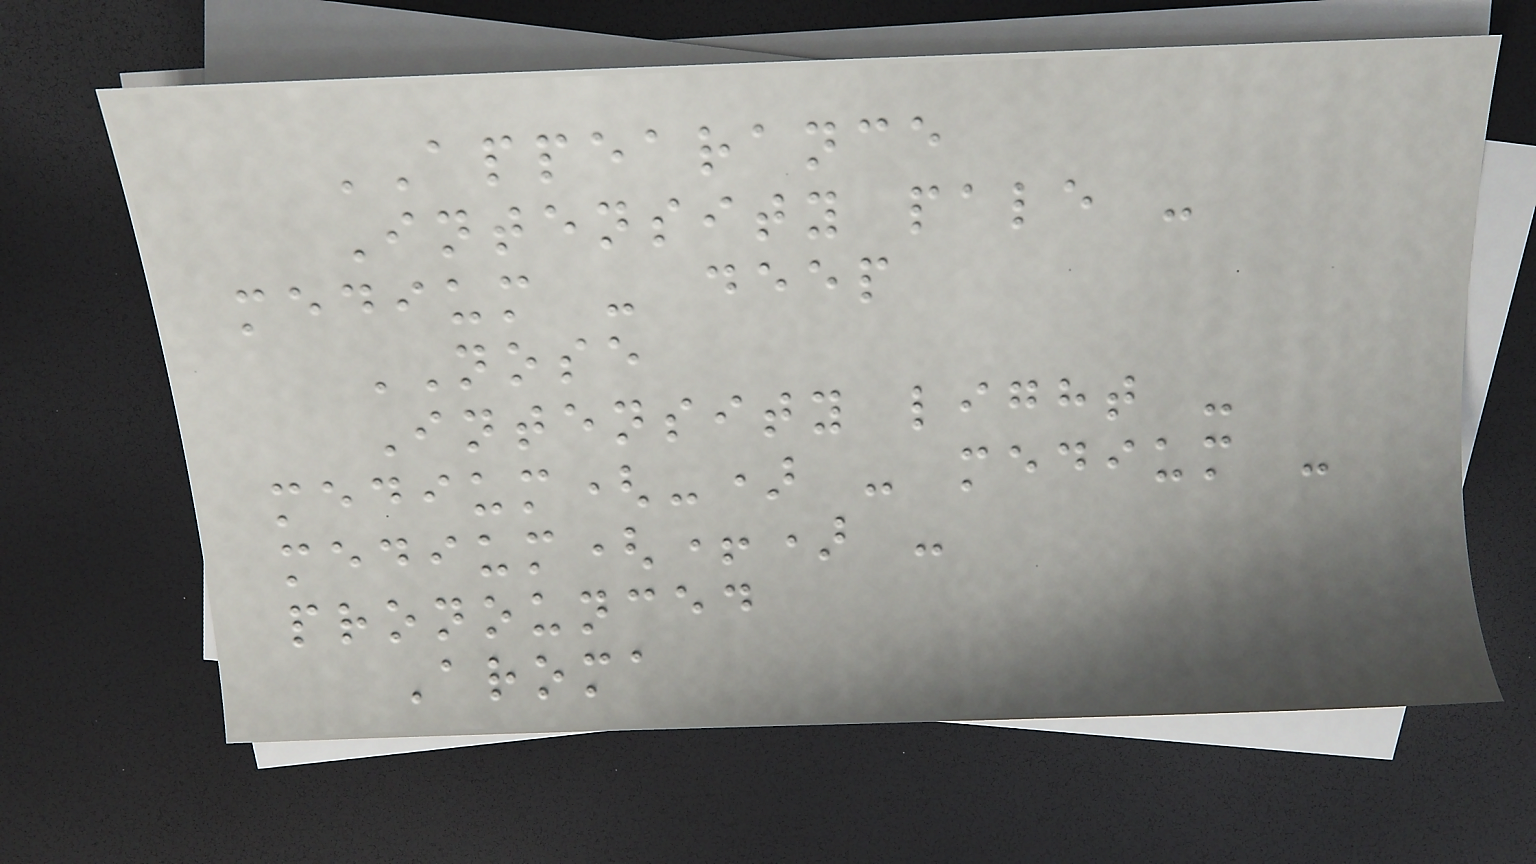APPEARANCE
Intensity pale -
medium - deep
NOSE
Intensity light -
medium(-) - medium -
medium(+) -
pronounced
Aroma
